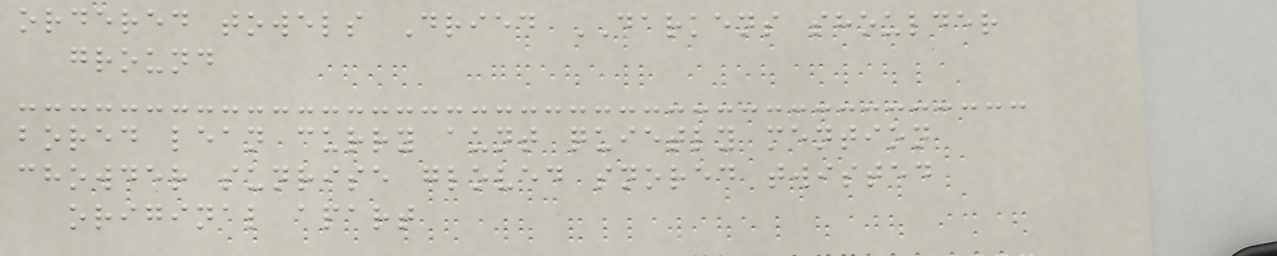ordered towels Dried DARKENS shoulder
ground
bored lean curry aunt quietly mention
chowder sunrise gloved snored twisted
original apart
